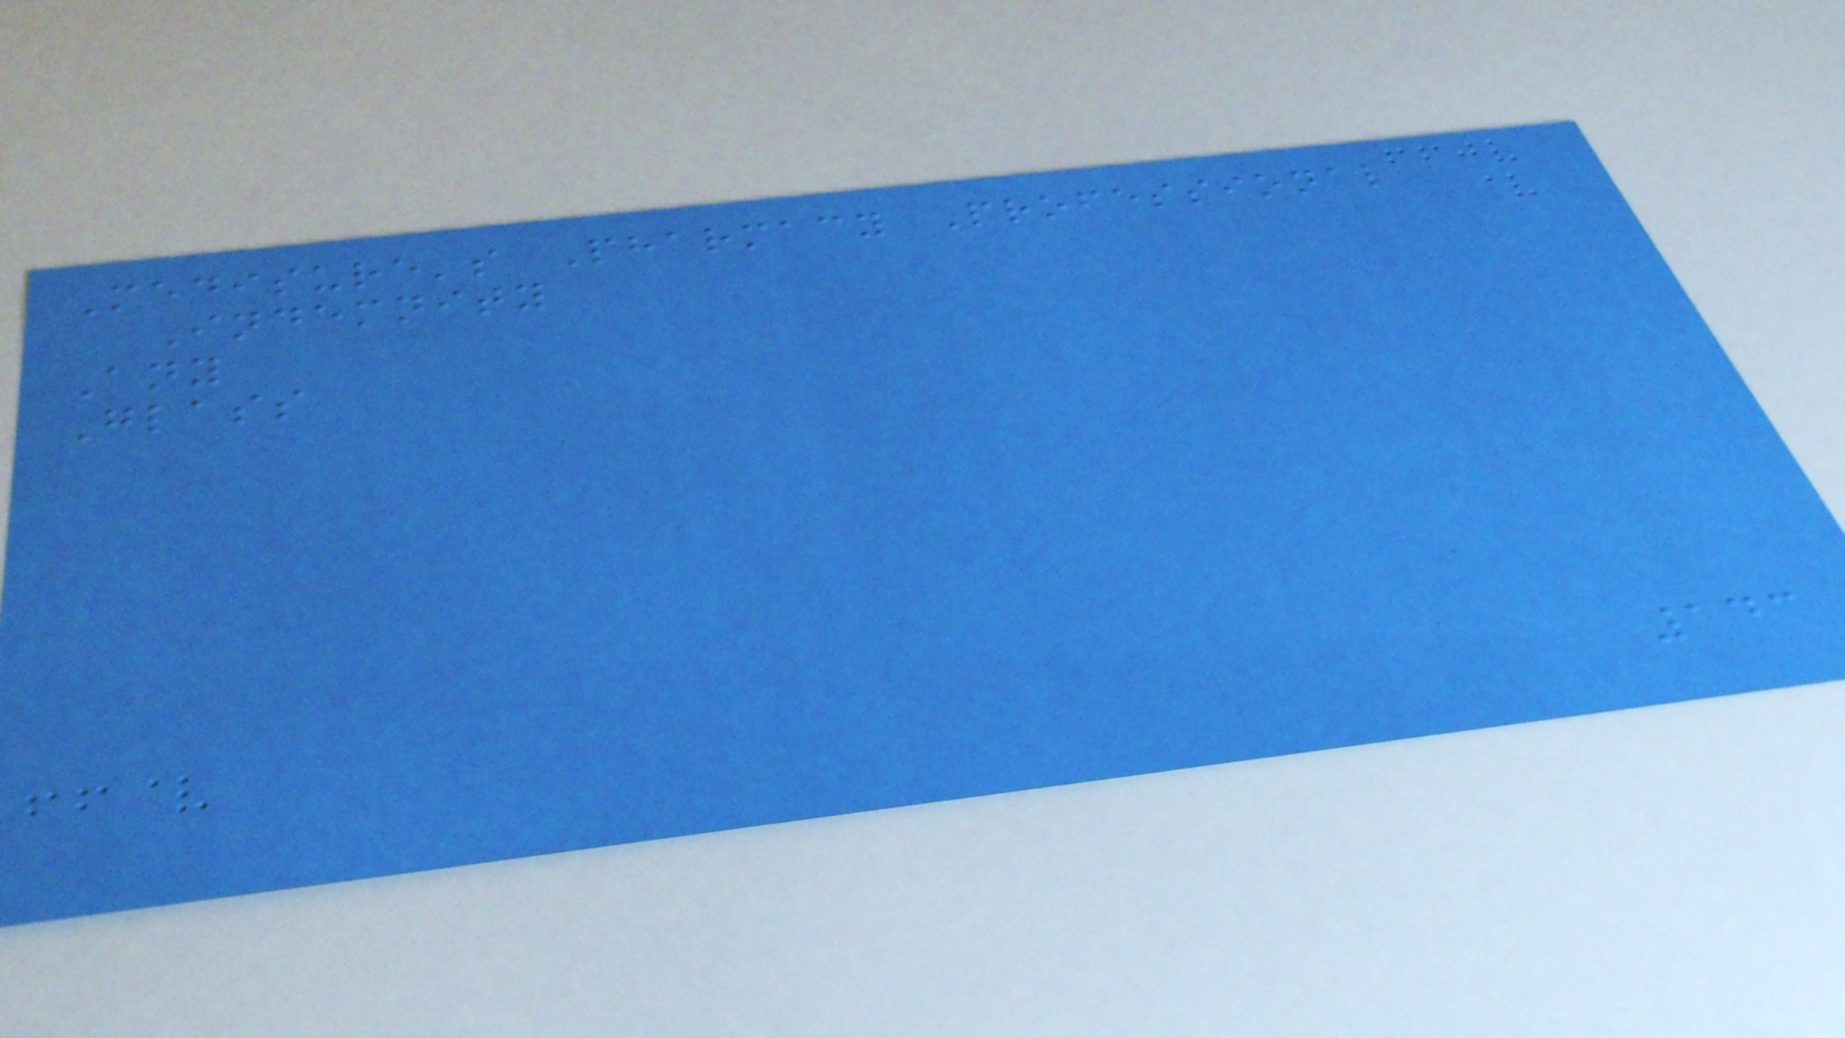Medisure's Pharmacy Professional
Indemnity
Any
Glass
143
